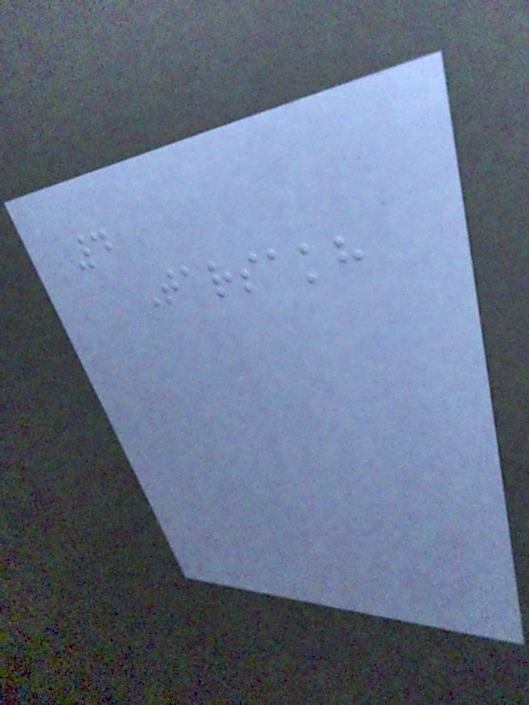4
Tarsakh
